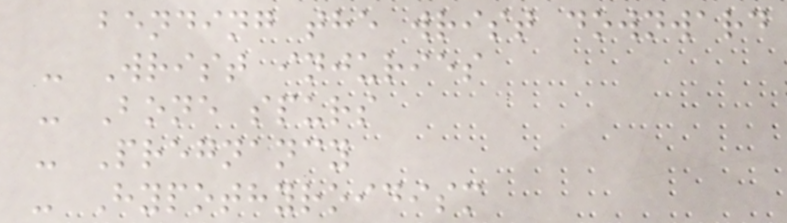bending the wrist downward
- Wrist injuries
- Bone spurs
- Pregnancy
- Hypothyroidism
